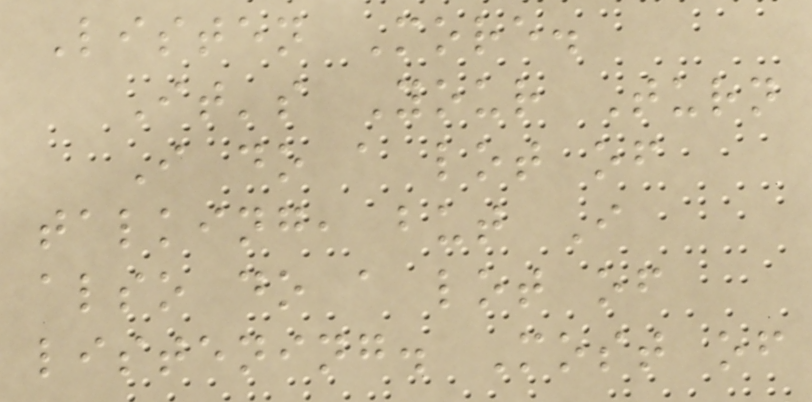Listen More.
It's Your Turn
I do a lot of
talking, but I
also do a lot of
listening. Most of
